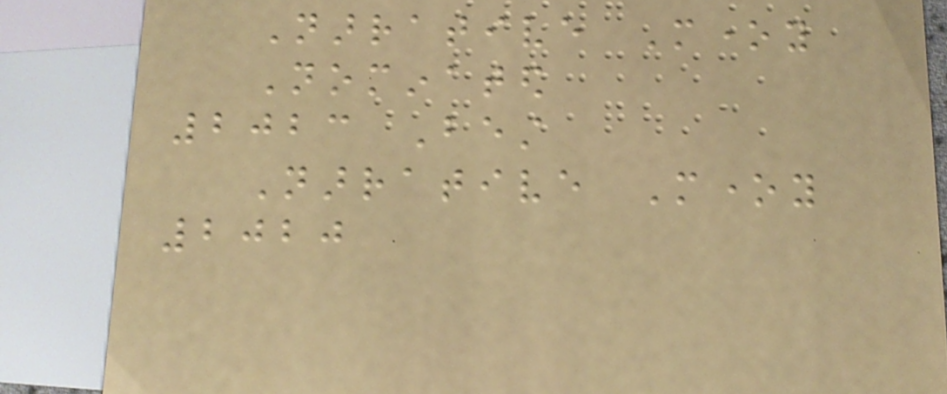Narrative Money
Nominated
2023 Best
Narrative Money
2020
